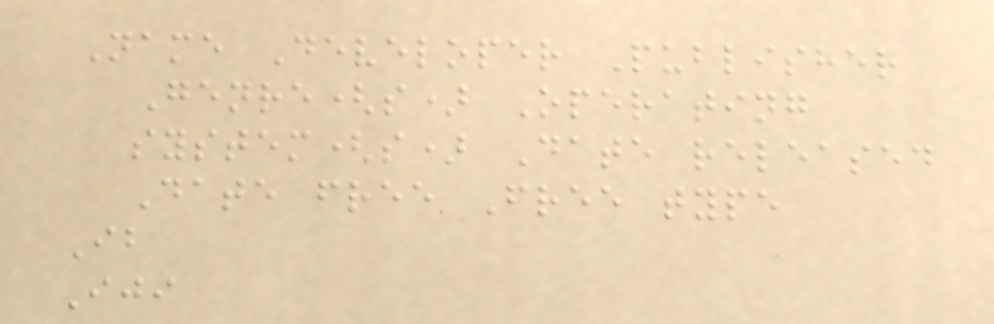Name Developer Publisher
Genre(s) Operating
system(s) Date released
Date free Free type
Ib
Iji
